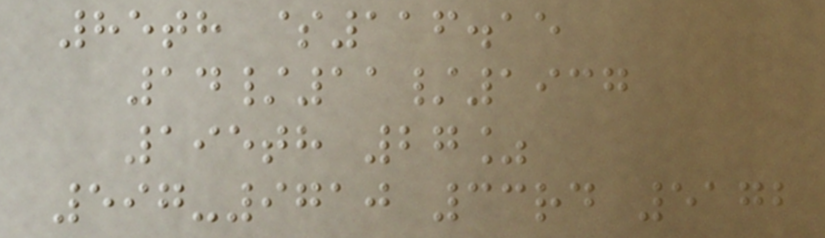85th $116.15
14/11/1937
195th 27%
597-9710 33rd 5172
